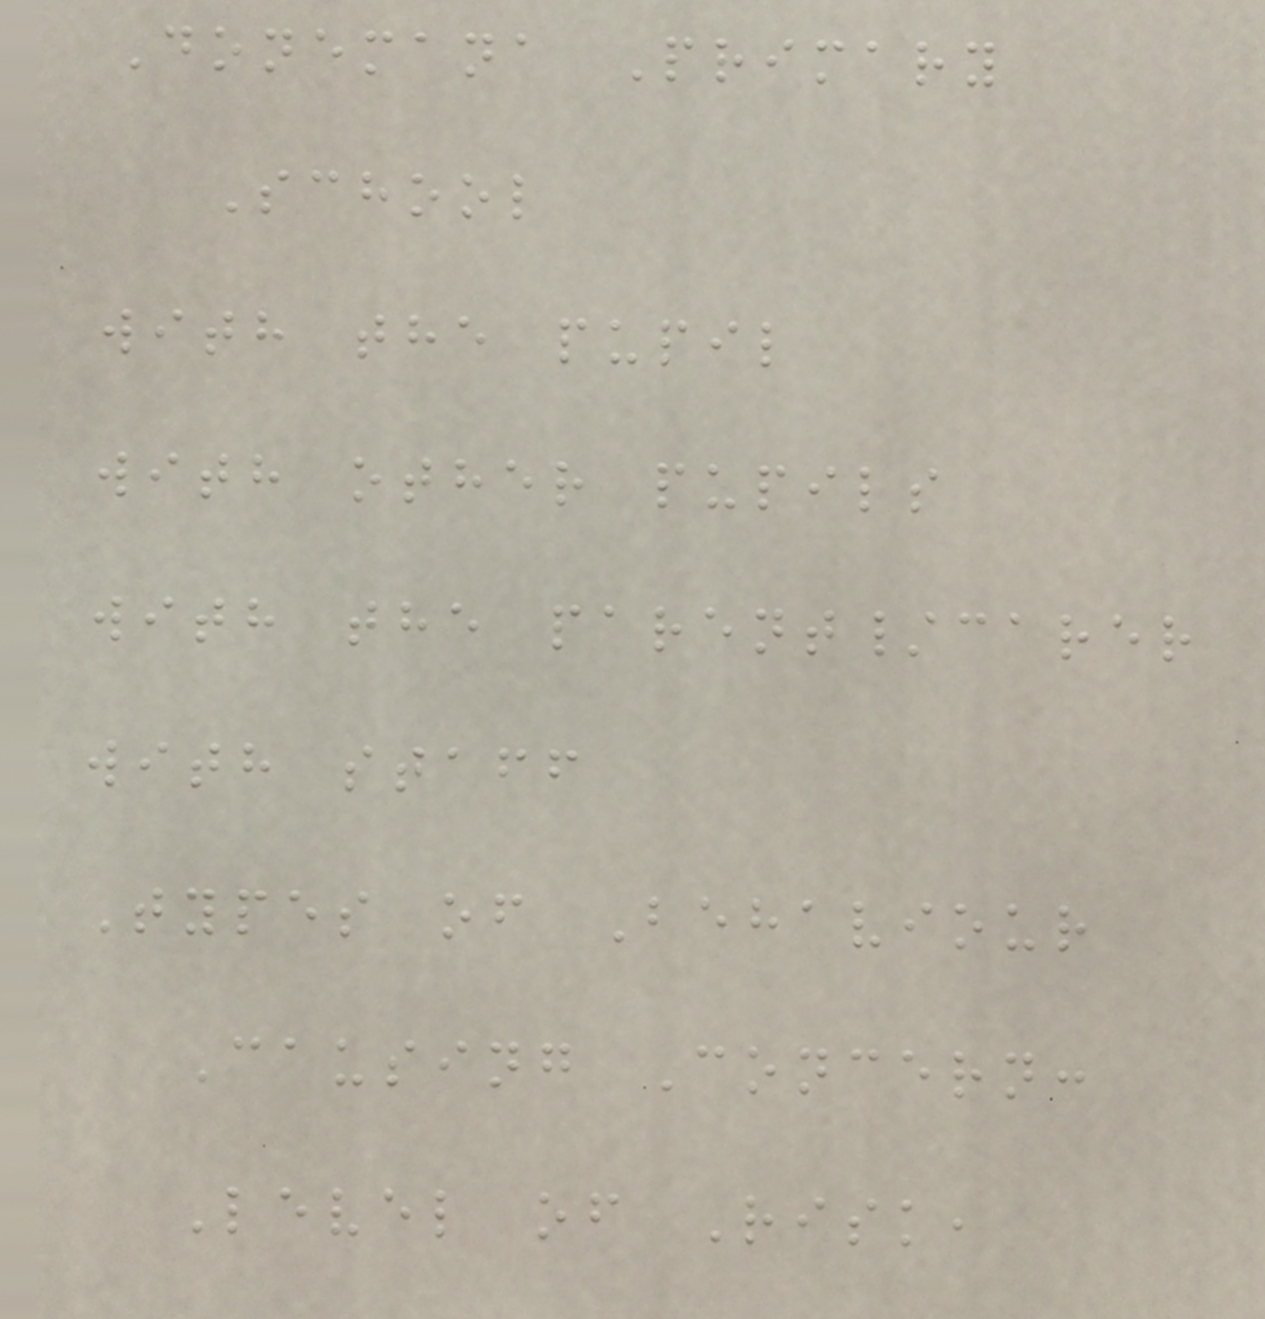Donemana Primary
School
with the pupil
with other pupils
with the parent/carer
with staff
Types of Behaviour
Causing Concern:
Level of Risk,
